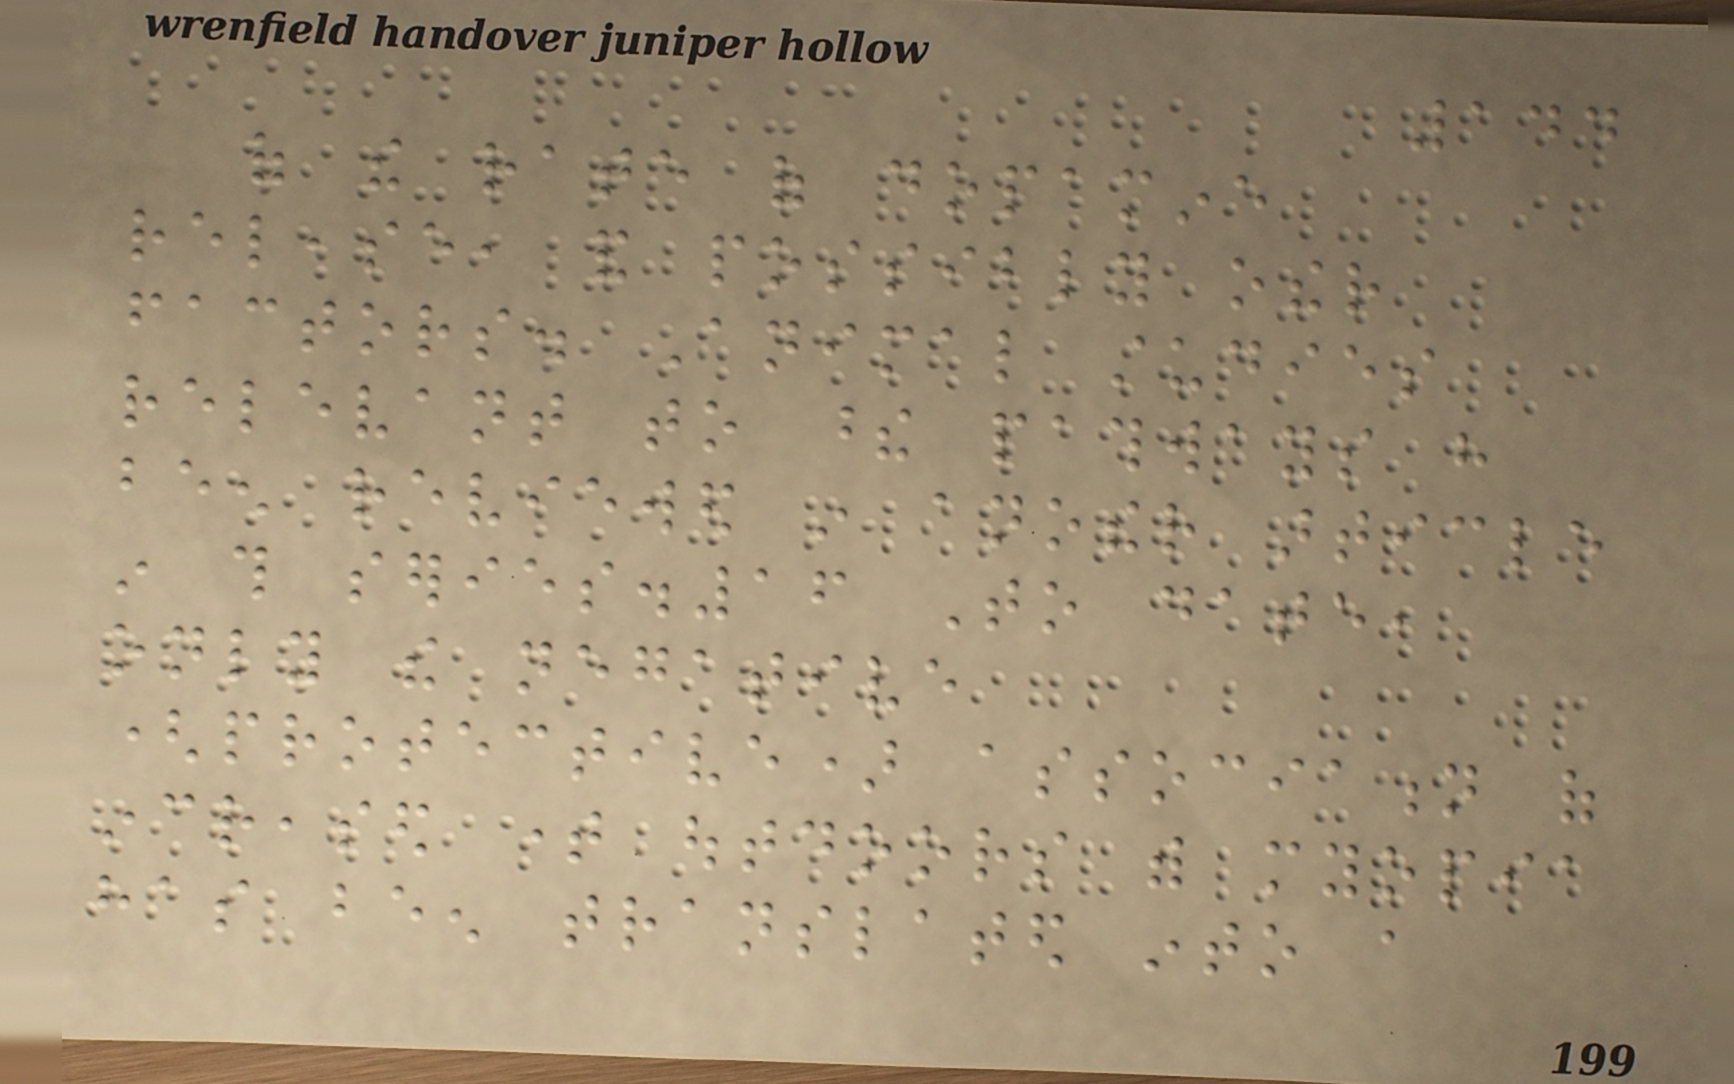144
of the rate of dopamine
release, and possibly other
factors. Animal studies
relevant to these pathways have
been reviewed in another article
in this series.16 To date,
only the negative
(protective) association of
increased time outdoors with myopia
has been translated into a
